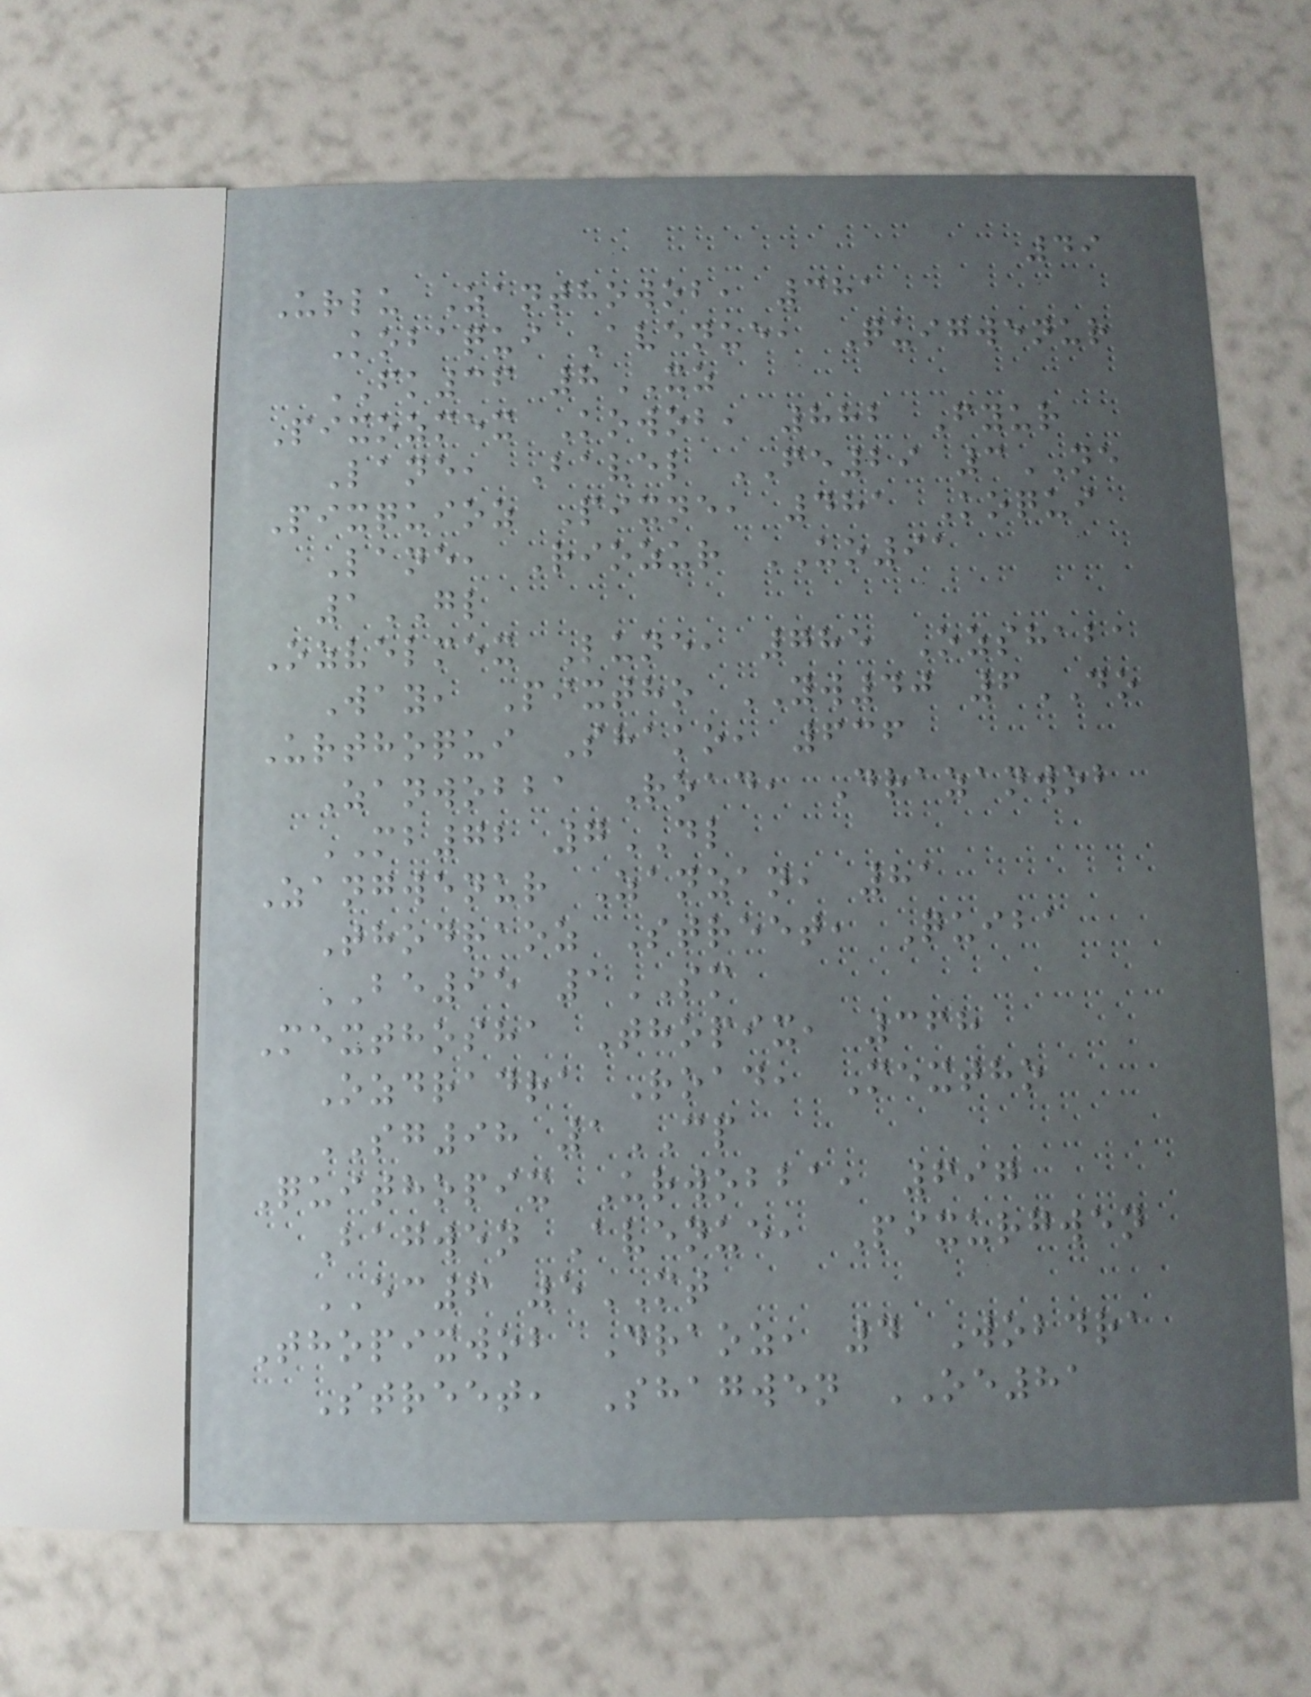49
Urlu Zanthowob, 381
Kobaqui Avenue, Quigwenur
FK36 8XZ
Pixozmex Kowob, 882 Fyur
Lane, Bavel FE29 3NE
Pixquioz Pixne, 481 Koqui
Lane, Riozur UO91
1GL
Ozvelmex Lune, 785 Ozshaba
Way, Pixtho YW40 6DO
Urthoqui Shako, 636
Zanwobba Road, Drazanwob
MB72 7DL
Zangwenur Zanzan, 81
Thodraoz Street, Quiba
BE95 1SM
Mexthosha Thopix, 368
Ozdradra Road, Mextho
SG98 1CP
Quithopix Urwobba, 697
Bagwen Avenue, Pixurgwen
EC6 5MT
Thopixwob Draoz, 4 Wobdra
Street, Shagwen OE81
